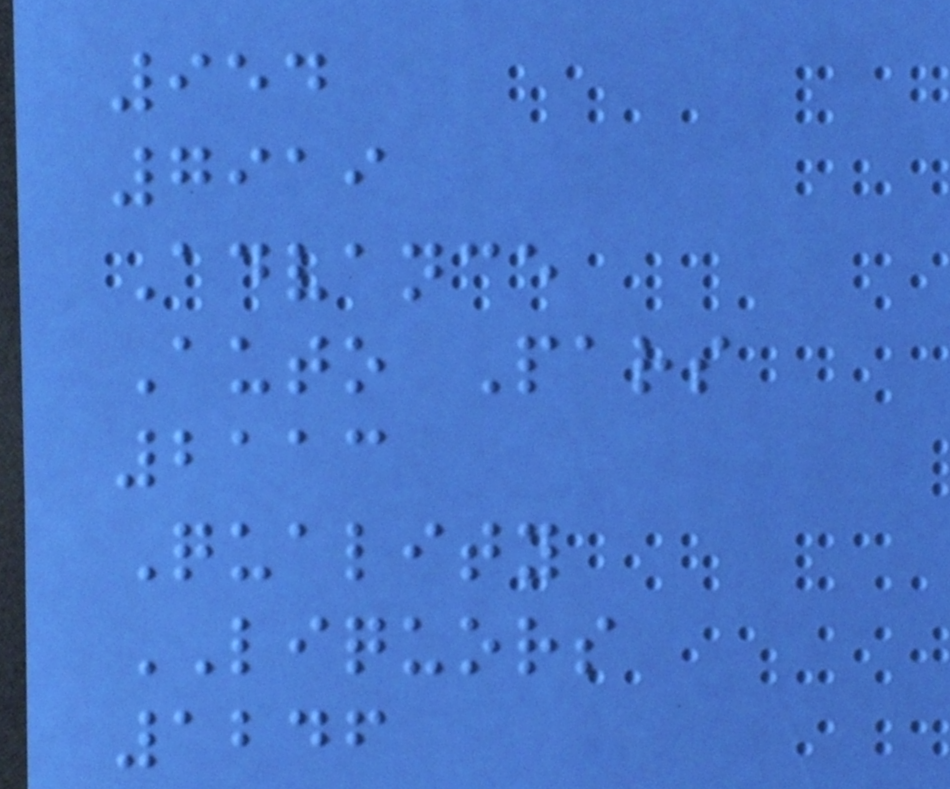954
7919
Advance
Auto Pars
2113
Quality
LIQUORS
1246
